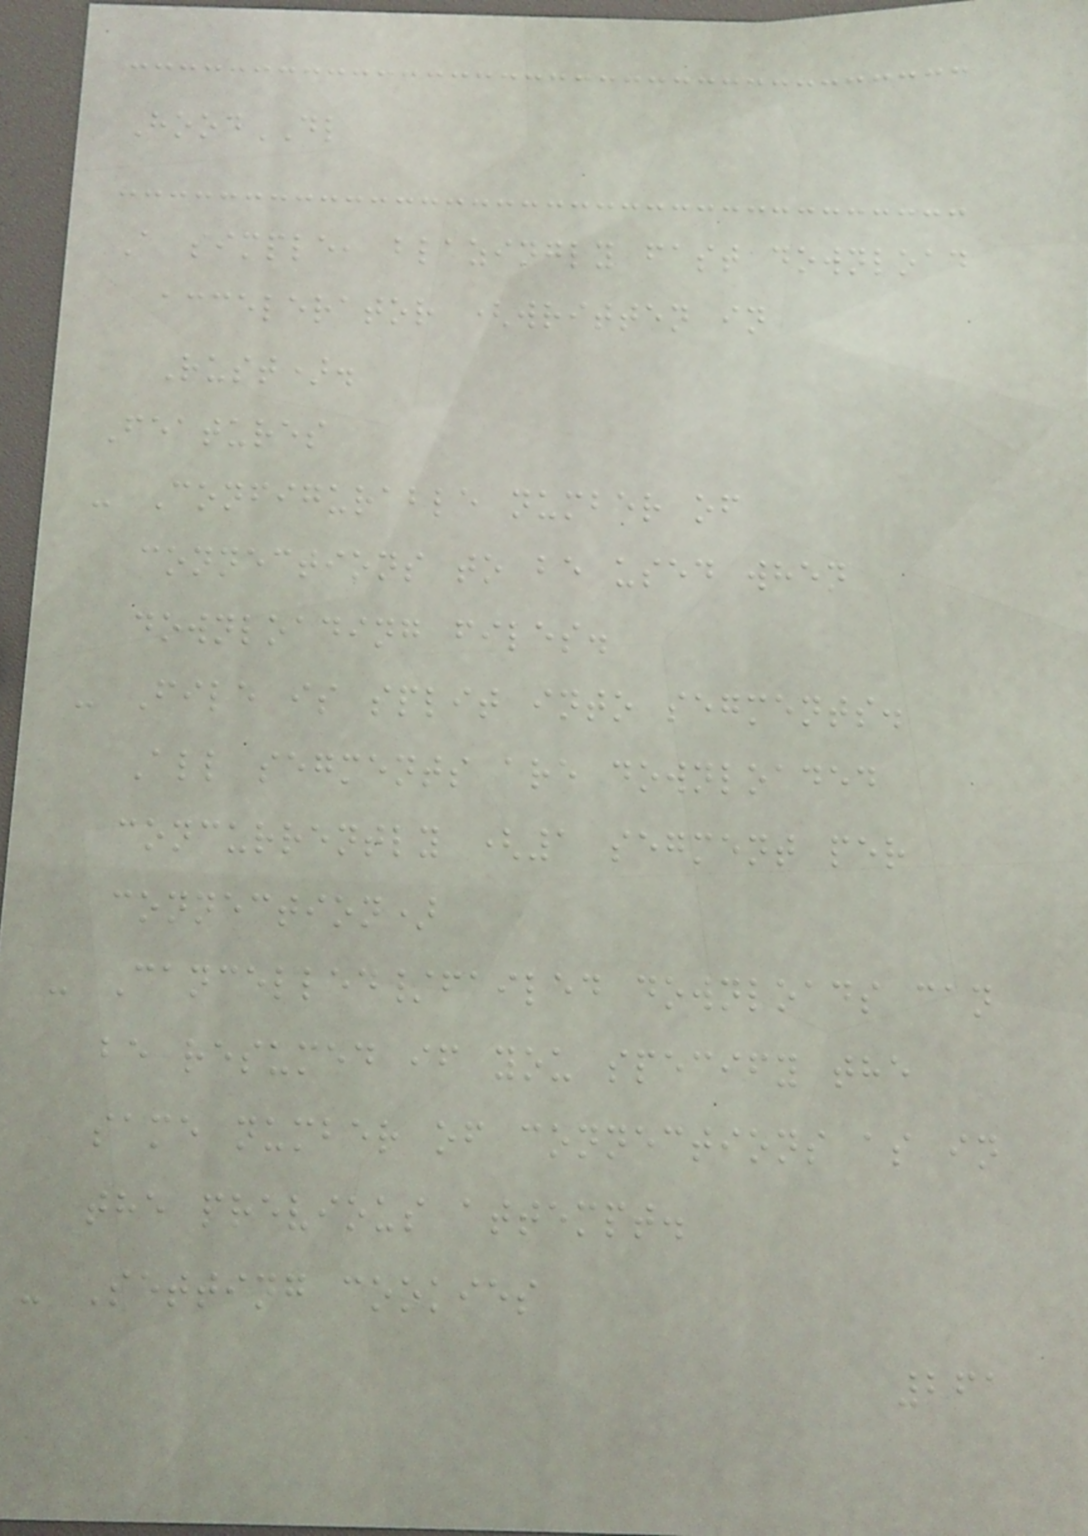HoodDL
A simple, blazingly fast download
accelerator (written in
Rust).
Features
- Configurable number of
connections to be used when
downloading files.
- File is split into segments.
All segments are downloaded
concurrently (1 segment per
connection)
- Cancelled/failed downloads can
be resumed if you specify the
same number of connections as in
the previous attempt.
- Setting cookies
261
